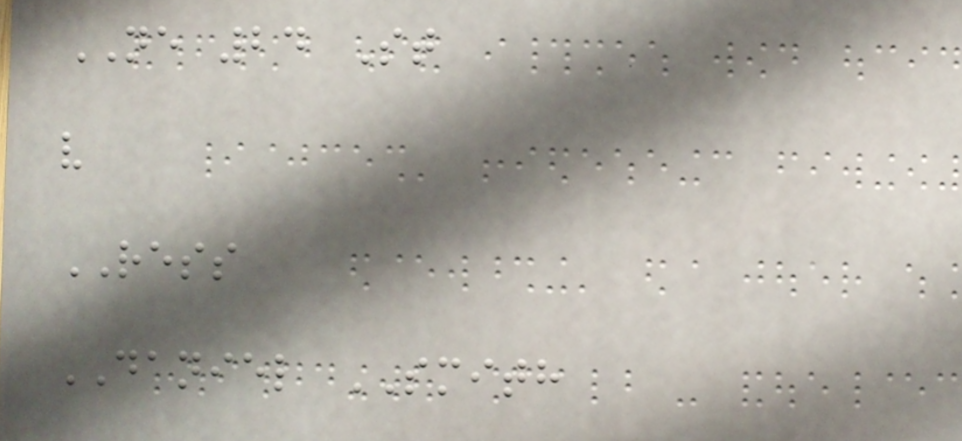NE 24 St
v
RESS
DANIEL SMITH
